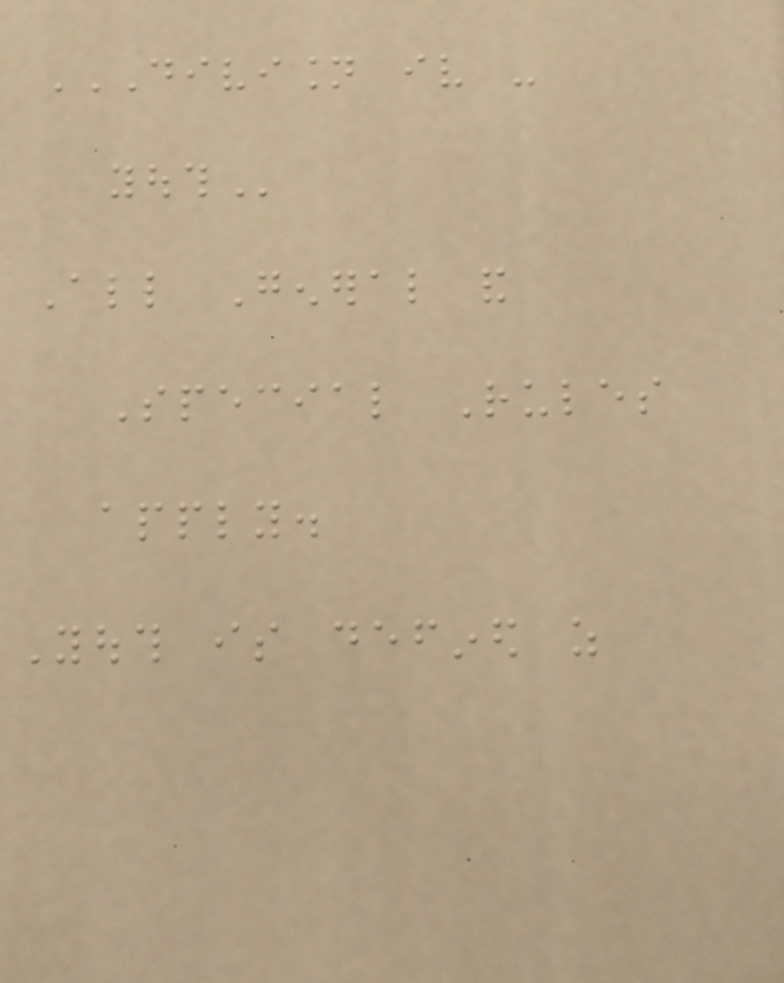DIVISION IV -
YOUTH
All General and
Special Rules
apply.
Youth is defined as
